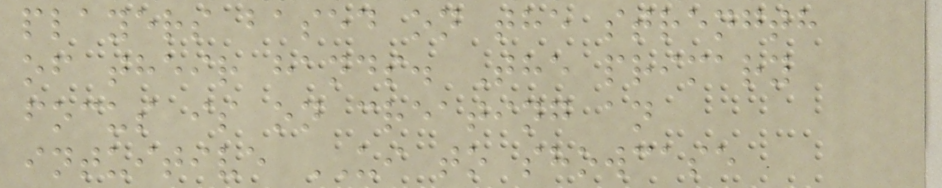players based on the strength
of their hands. The primary
focus is on creating an
intuitive UI to showcase
